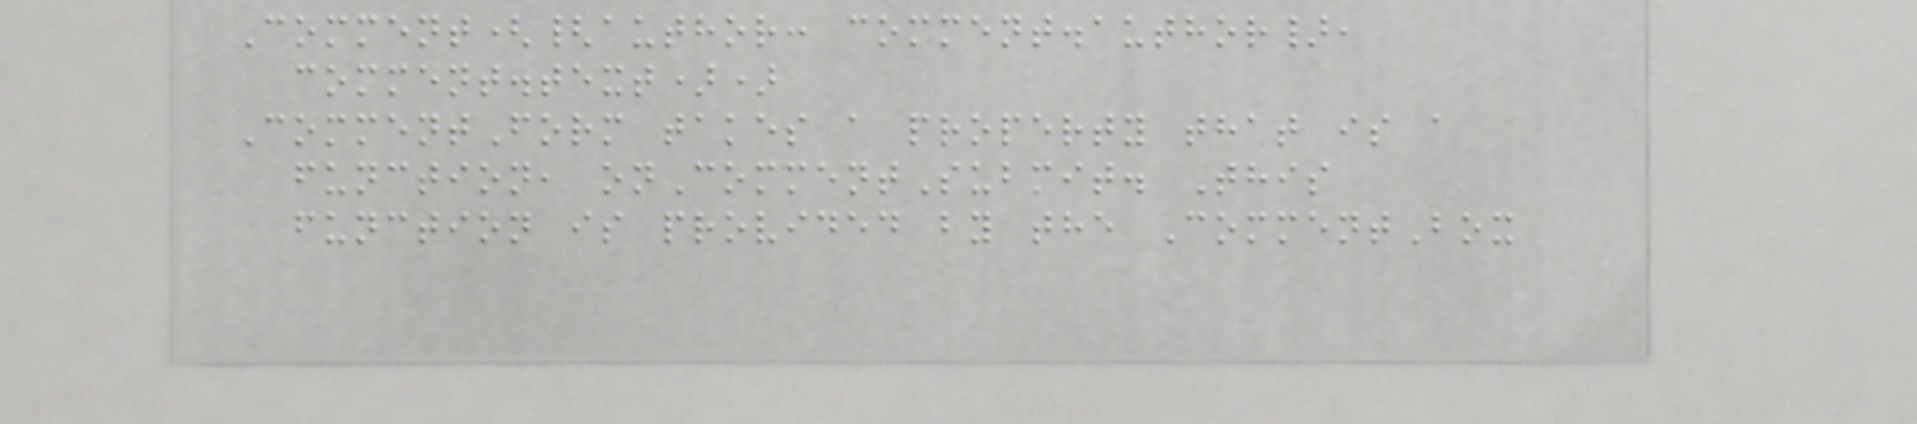Comment({author: comment.author},
comment.text))
CommentForm takes a property that is a
function, onCommentSubmit. This
function is provided by the CommentBox
